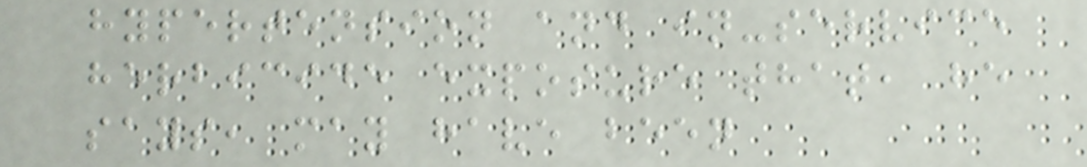hypertension and in-service
herbicide exposure that, he
says, may have been
